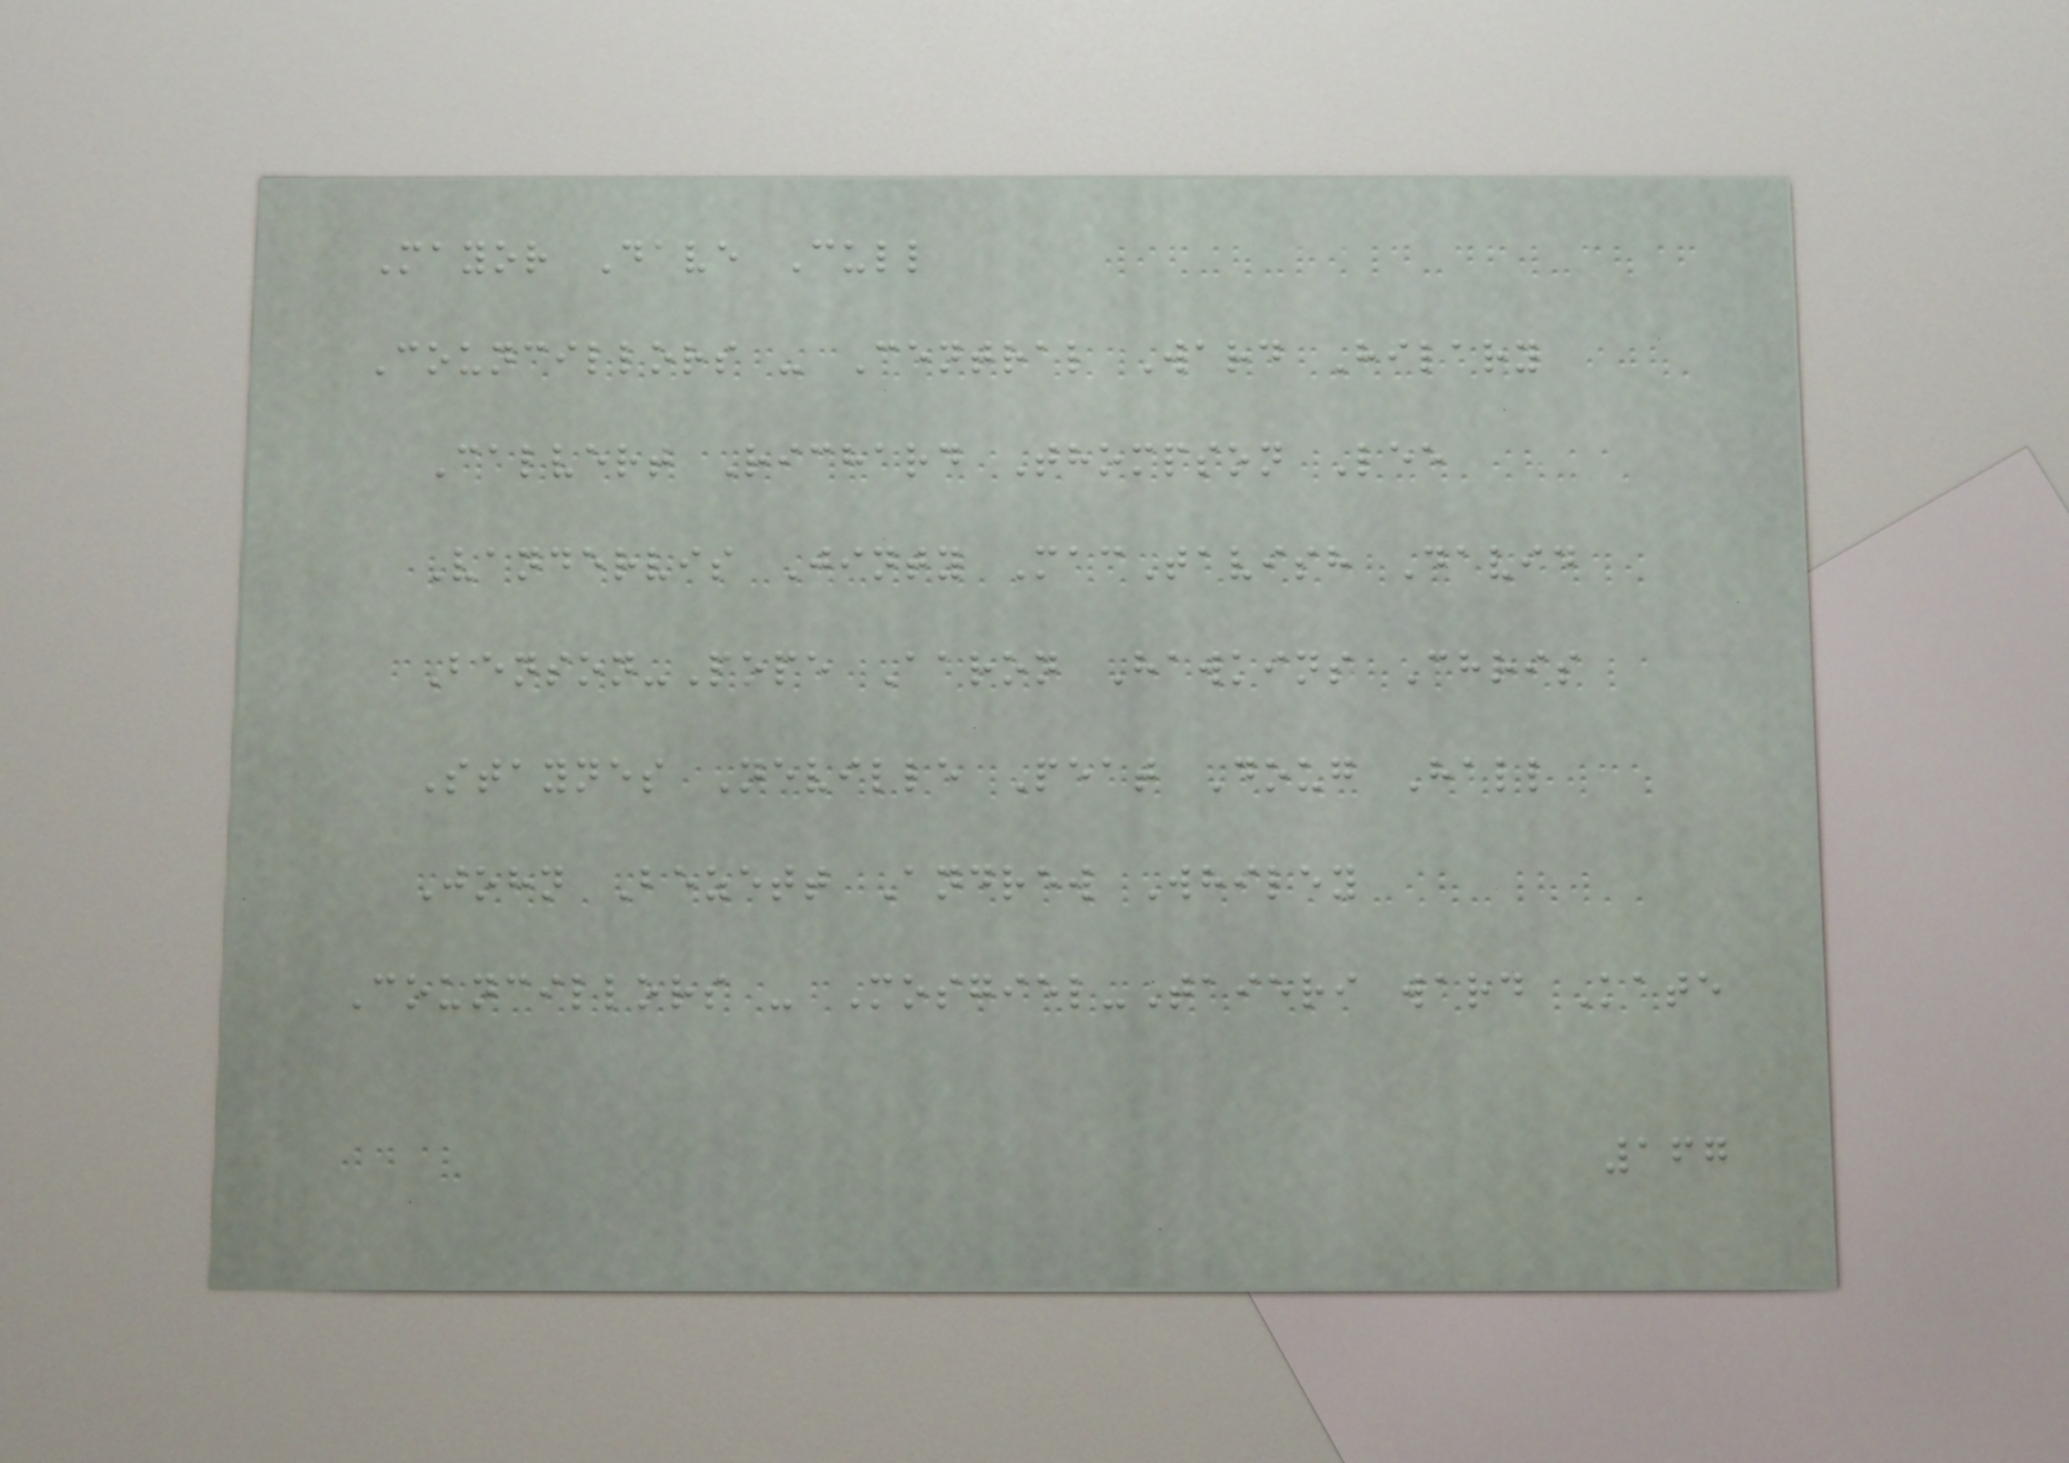Mayor Dave Cull
Councillors - Central Ward Hilary
Calvert Richard Thompson Lee
Vandervis Jinty MacTavish David
Benson-Pope Aaron Hawkins Chris
Staynes Neville Peat Doug Hall
John Bezett Andrew Whiley
Councillors - Mosgiel-Taieri ward Kate
167
